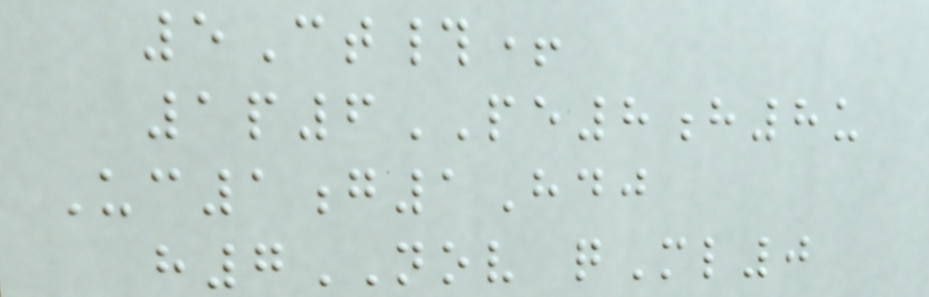5Ct#+
1p6PE8h8u
Uc1g1Hdj
h7NOV qMl0
